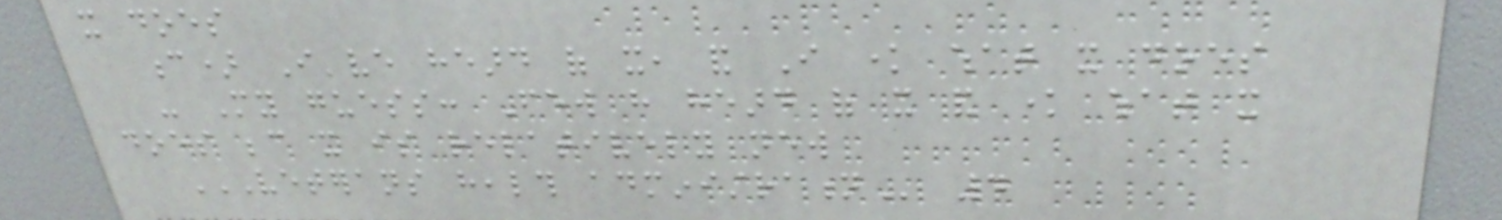it does
c) I've heard of it, and I know what it does
- My guess: Few have heard of it and know what it
does because it is relatively new
VETERANS HEALTH ADMINISTRATION 4
